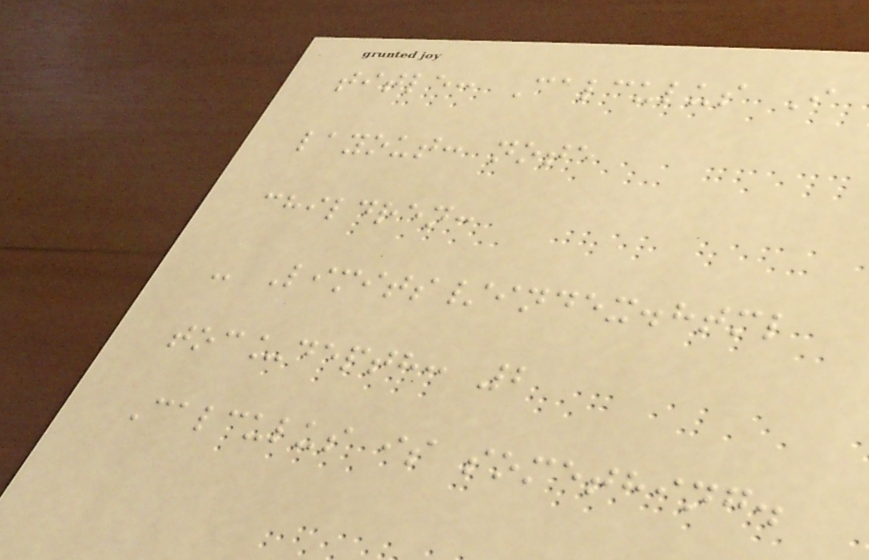title: Calculus I
layout: note
children:
- Limits/index.html
toc_depth: 2
Calculus is something.
